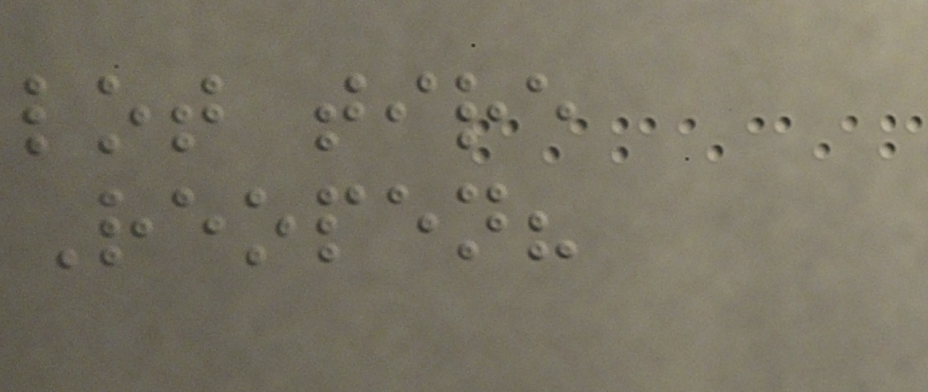lot tire
Reopen?
